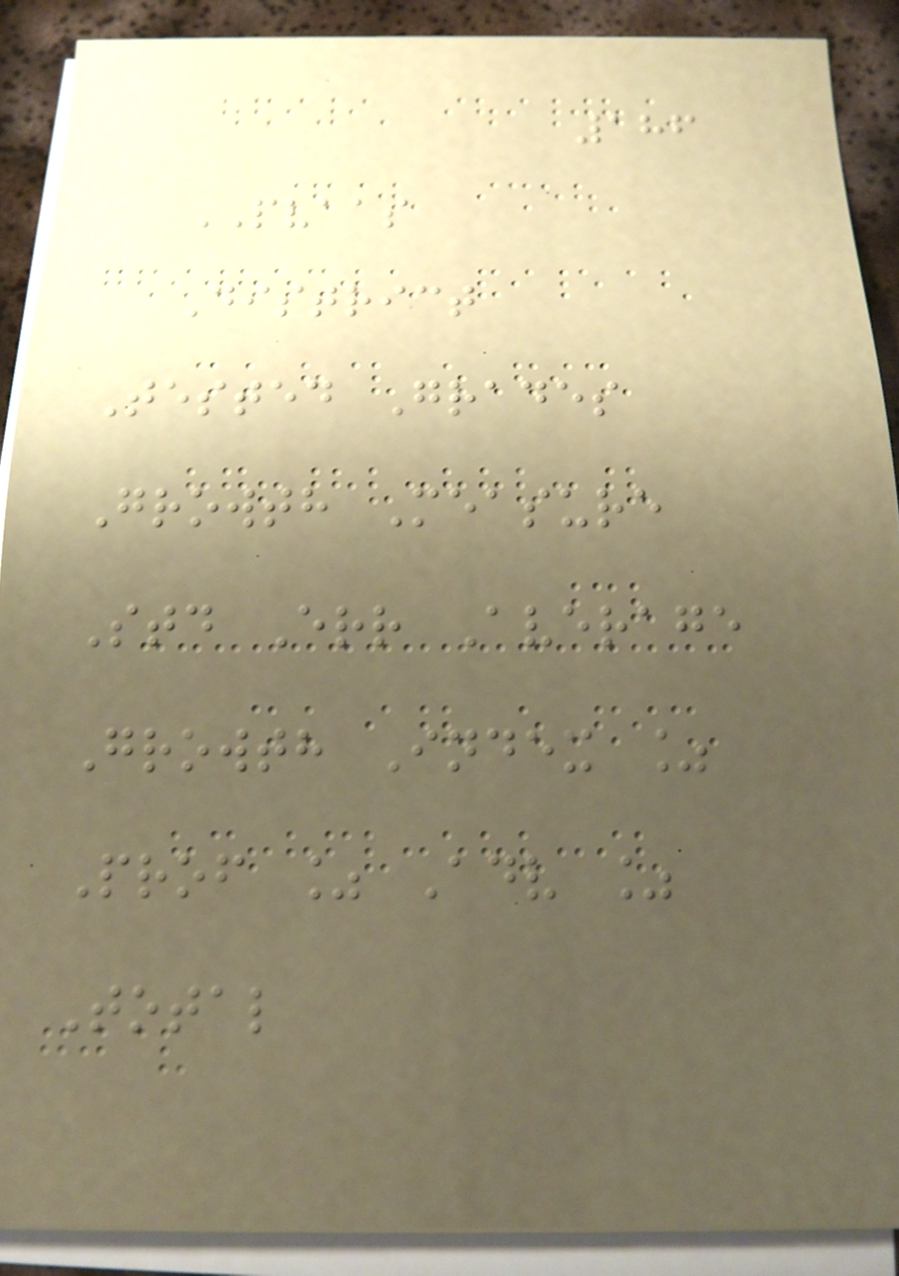186
PVAAS
District
Tested Grades
Growth Measure
Std Err Average
Growth Index %
Prof % Adv %
Total
